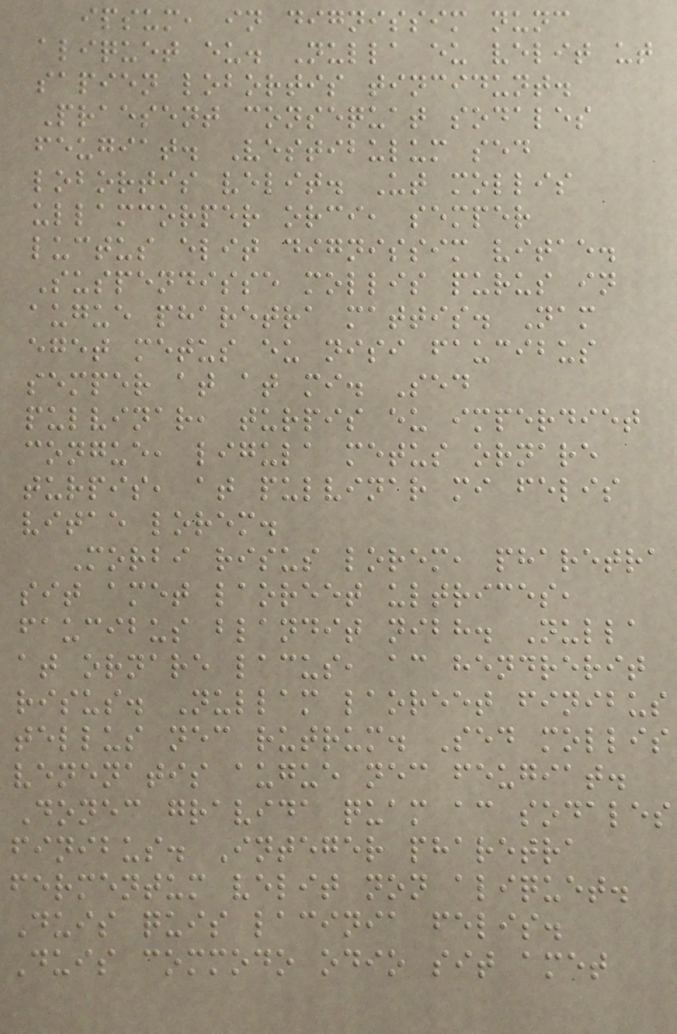ipsum, in dignissim nunc
aliquet eu. Nulla eu velit ut
sapien lobortis tincidunt.
Praesent consequat sodales
feugiat. Vestibulum sed
lobortis velit. Ut mollis
ullamcorper orci, semper
luctus elit dignissim vitae.
Suspendisse mollis purus in
augue pharetra mattis. Nam
eget metus eu nisi faucibus
semper at at mi. Sed
pulvinar, turpis eu imperdiet
congue, ligula metus ornare
turpis, at pulvinar mi felis
vitae lorem.
Morbi risus lorem, pharetra
sit amet laoreet ultrices,
faucibus blandit nibh. Nulla
at ornare lacus, ac hendrerit
risus. Nullam laoreet finibus
tellus nec rutrum. Sed mollis
venenatis augue nec feugiat.
Donec gravida quam ac sodales
finibus. Integer pharetra
fermentum velit non aliquet.
Duis quis lacinia felis.
Duis commodo odio sit amet
